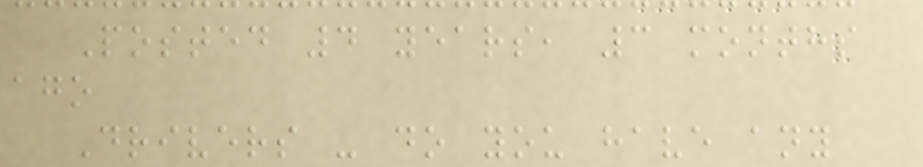Posted 4 years, 3 months
ago
Drivers - do you have any
